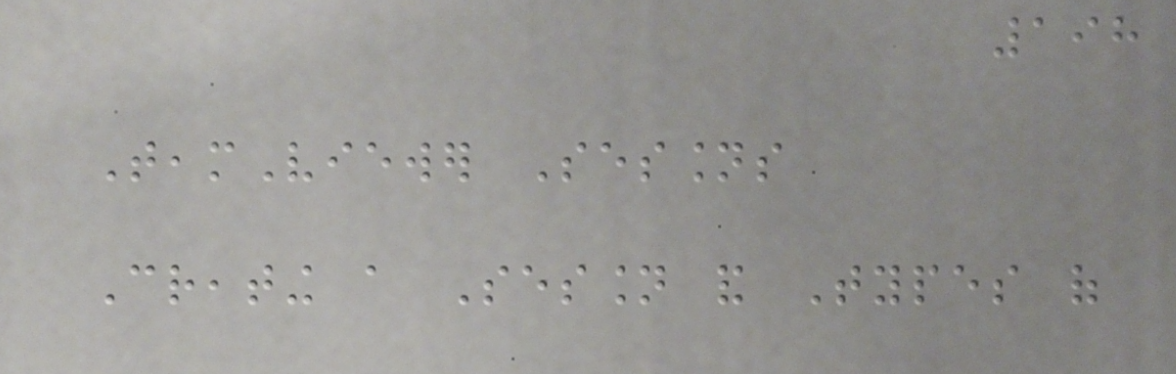198
TeamViewer Sessions
Creating a Session and Types of
